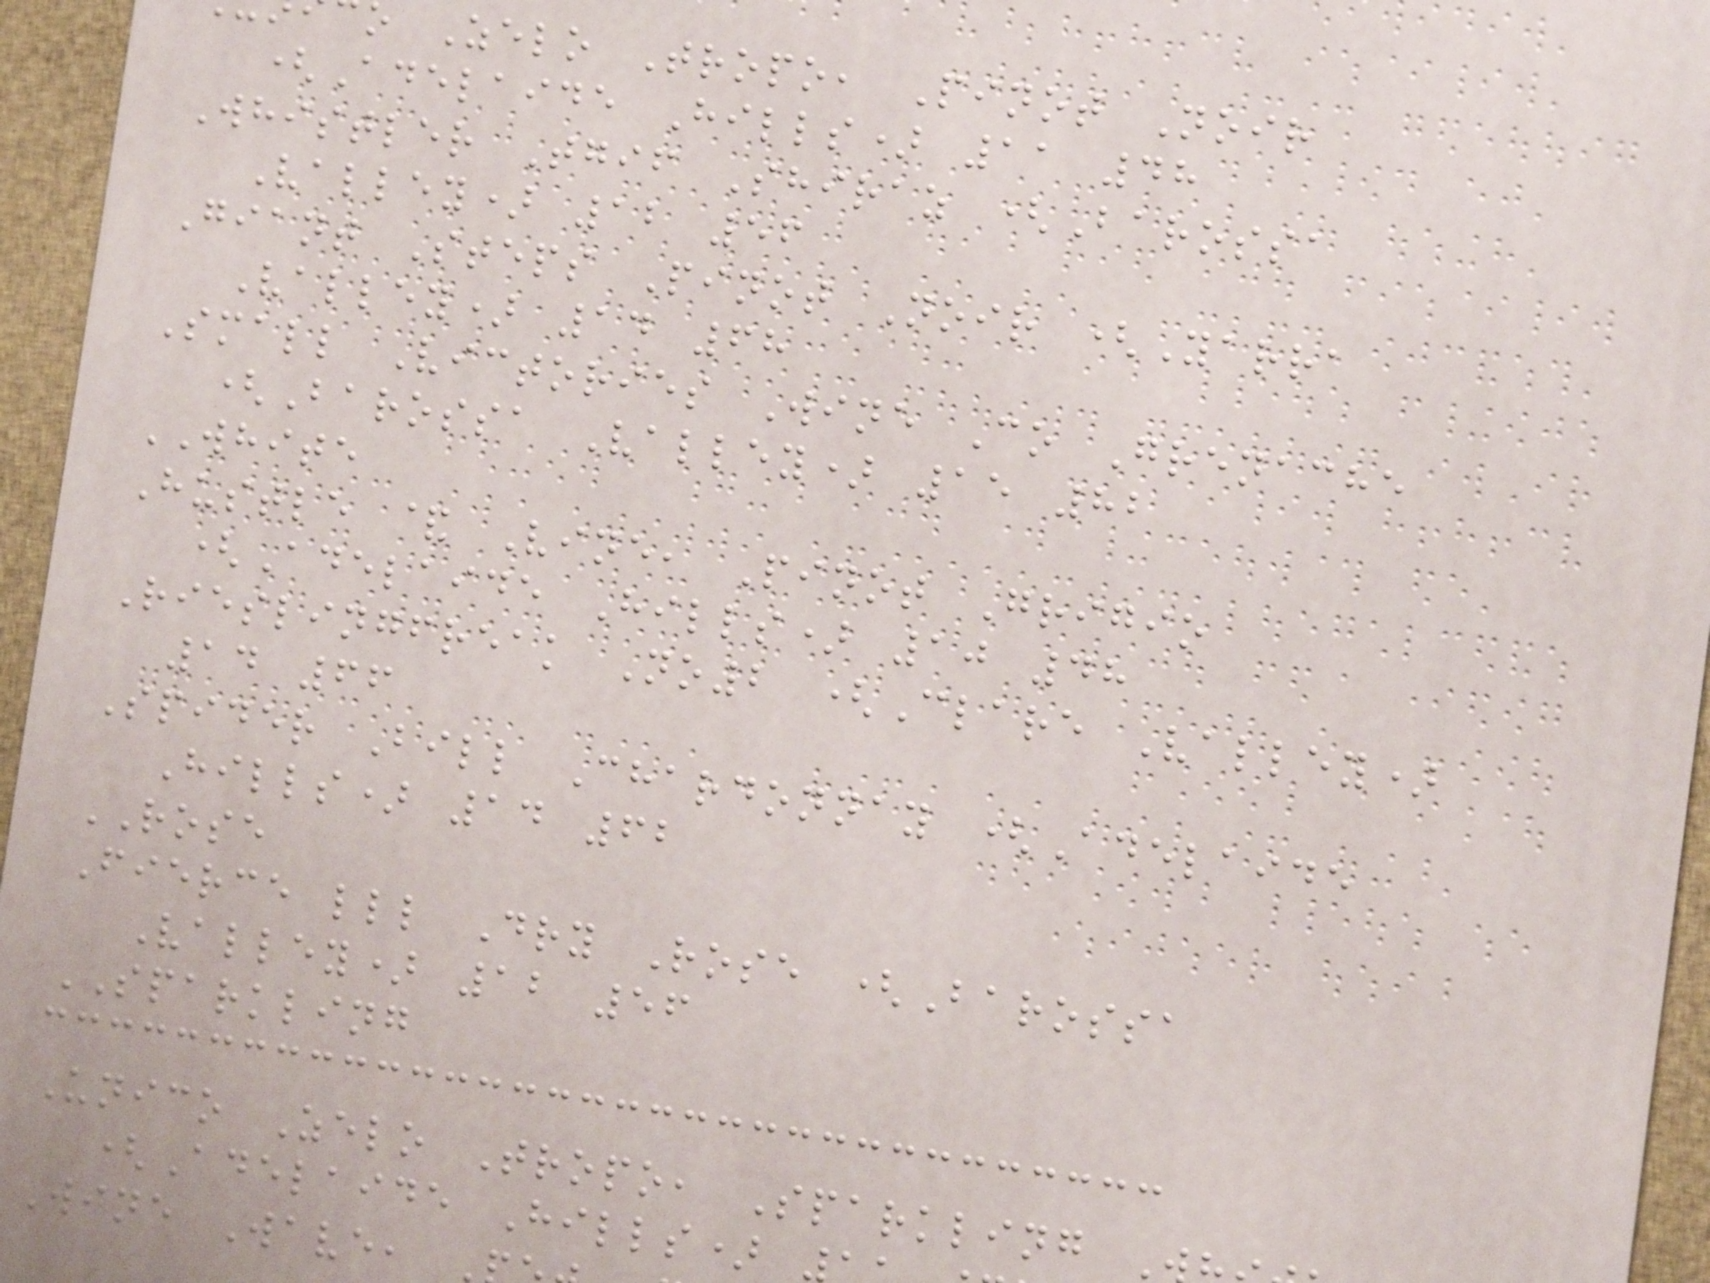o Zelo Tropo, Pinot Noir
(Adelaide Hills) 11 48
Whistler Tgif Shiraz (Barossa
Valley) 12 56
Giant Steps Pinot Noir (Yarra
Valley) 14 68
Small Victories Wine Co Grenache
(Barossa Valley) 15 82
WHITE
Hustle & Vine, Pinot Grigio
(Adelaide Hills) 10 48
Rieslingfreak No2 (Clare Valley)
14 66
Spider Bill Chardonnay (Adelaide
Hills) 14 62
ROSE
Fierce lll Dry Rose (Barossa
Valley) 12 56
SPARKLING
Unico Zelo Tropo, Sparkling
(Adelaide Hills)
Wine Wave,
